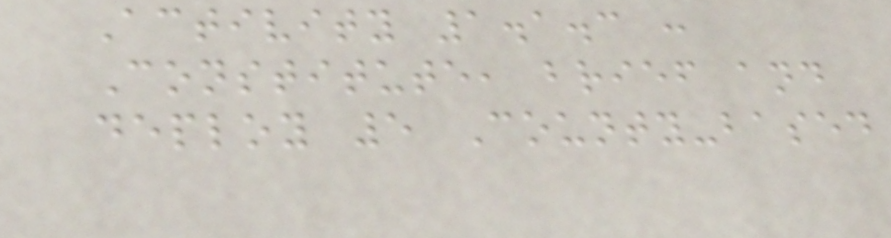Activity 1.1.3 :
Constitute, brief and
deploy 5 County-based
